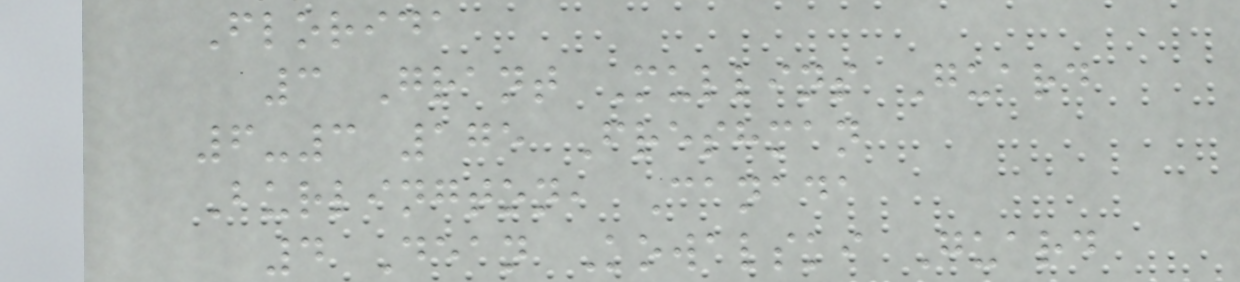Florida
3 Grant Mullins Guard
6-3 175 Freshman
Burlington, Canada
4 Dean Kowalski Guard
